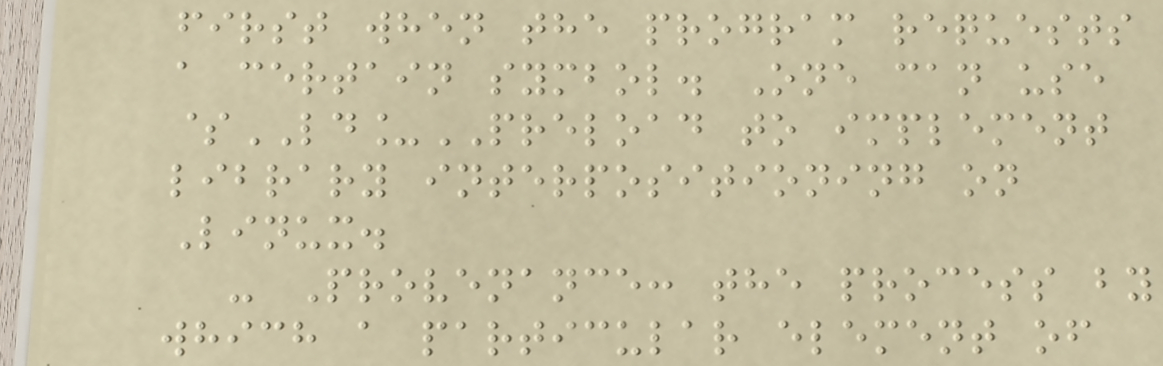first when the program requests
a certain symbol. One can use
$LD_PRELOAD to implement
library interpositioning on
Linux.
- Provenance: the process by
which a particular element of
